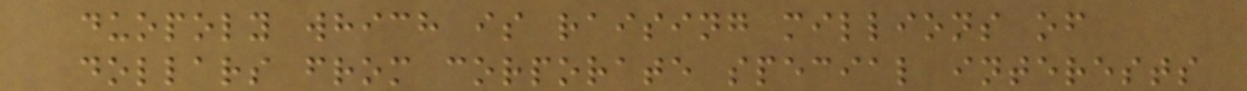duopoly which is raising millions of
dollars from corporate special interests
